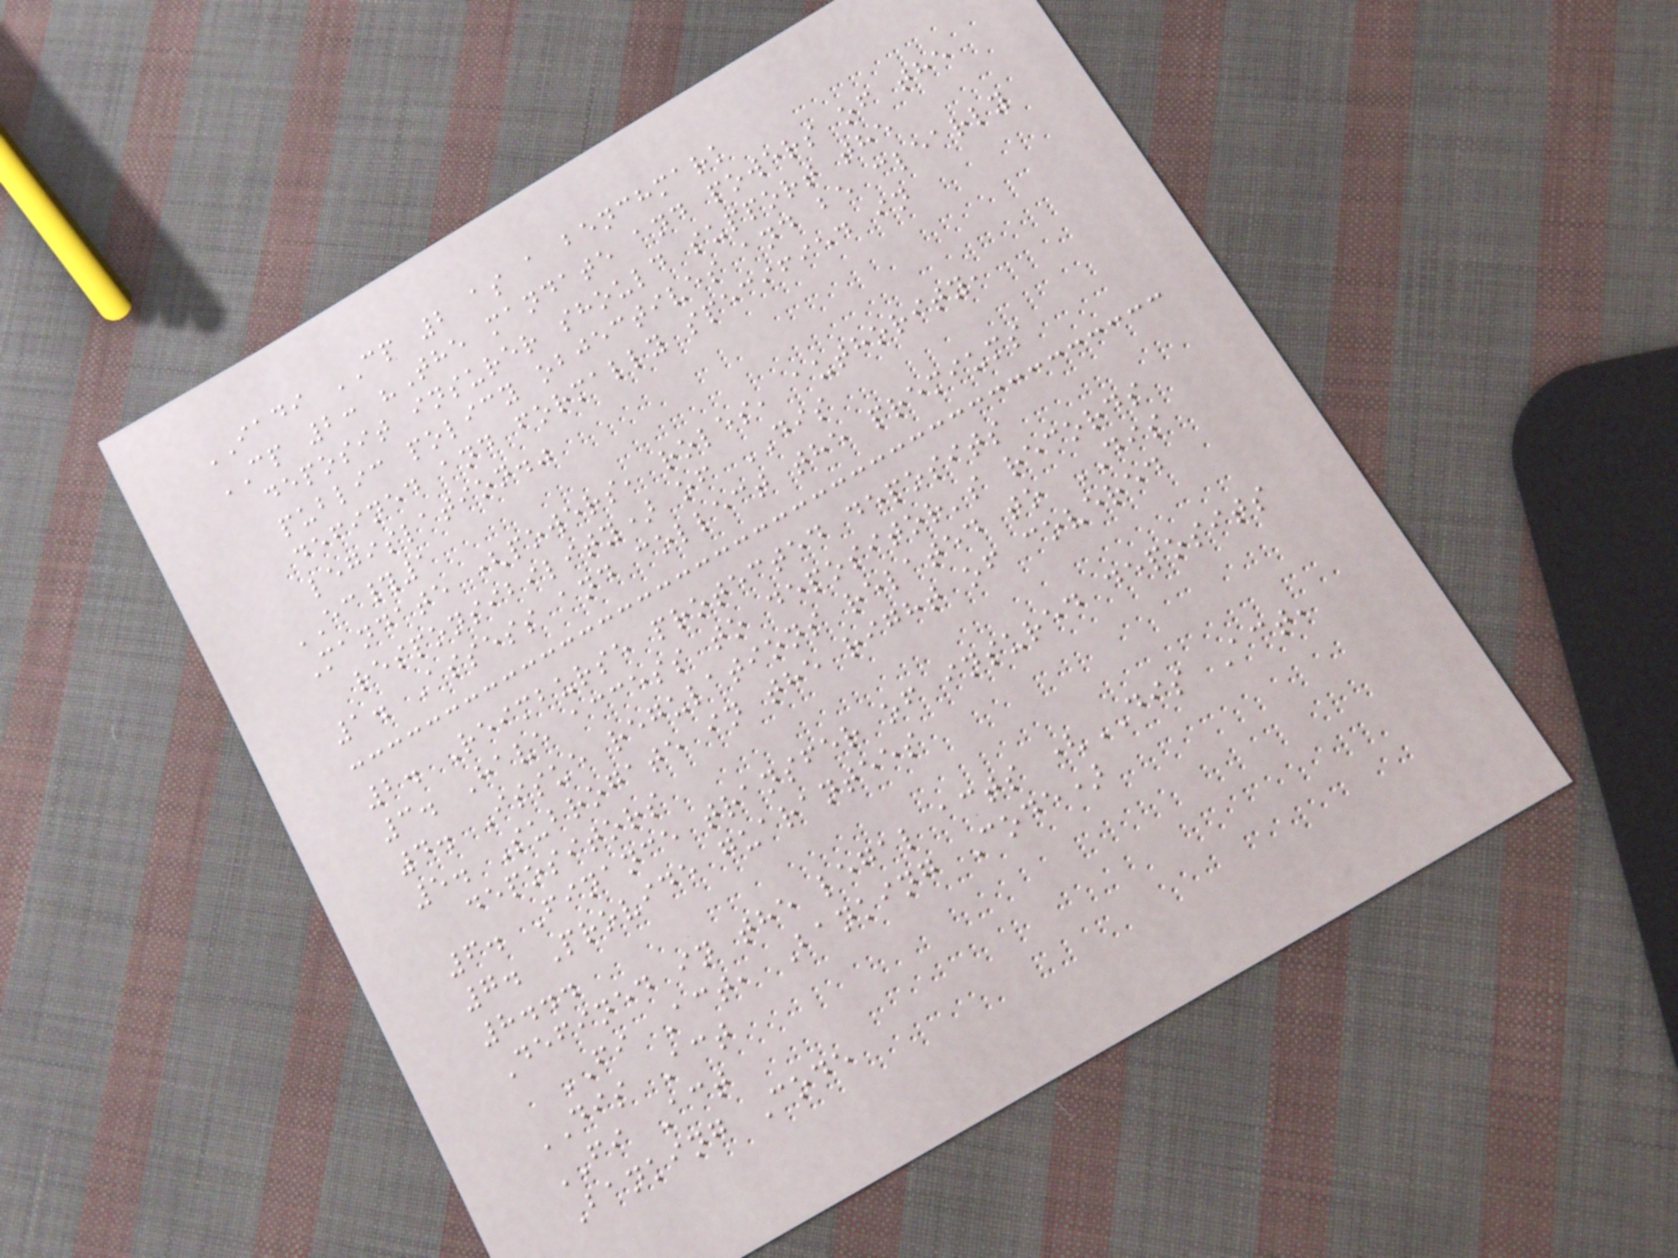IADI CP 2 as a benchmark
CP 2: "The mandate and powers of the
deposit insurer should support the
public policy objectives and be clearly
defined and formally specified in
legislation."
EC#1
Mandate (powers, roles, authority,
responsibility) of DIS
1. Assess and collect the premiums
2. Reimburse protected deposits
3. Have access to depositor's records
4. Issue regulations related to DIS
5. Subrogate in the right of covered
depositors
6. Finance transfer of insured deposits
7. Provide guarantees
8...
Defined in the legal acts (DIS Act,
FI Act, Banking Code)
DIS Act
FI Act
Banking Code
